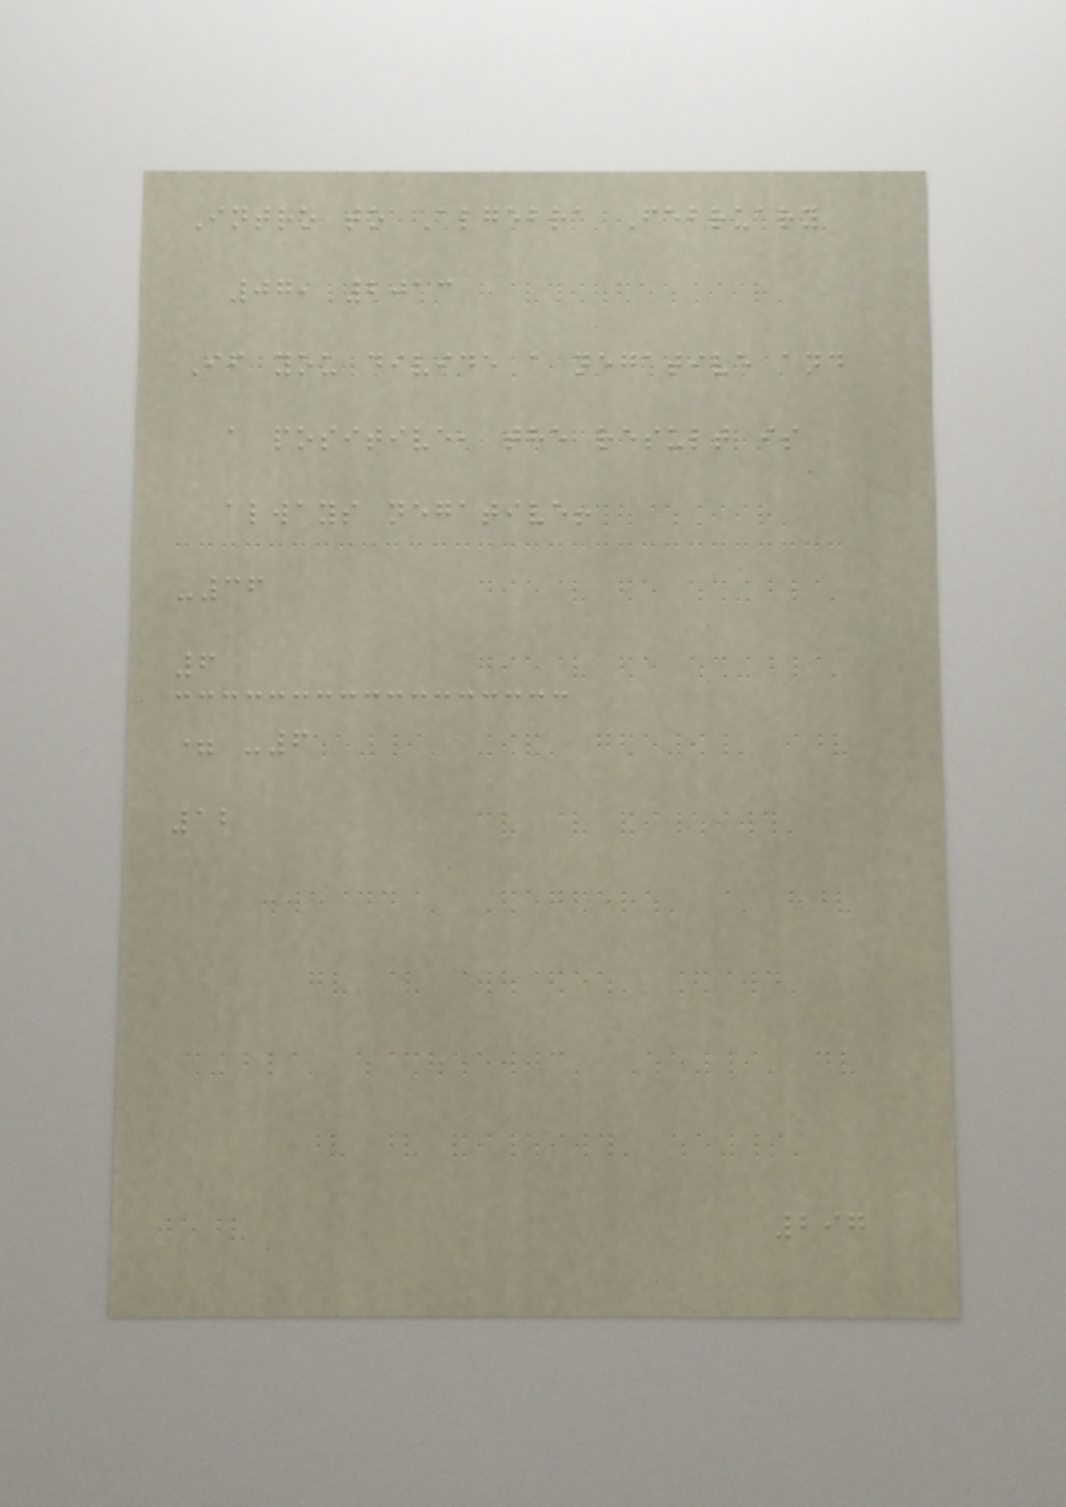Intro to Algebra February
07, 2013
If you divide a negative and
a positive, the result is
always negative!
-36
6
= -6
12
297
